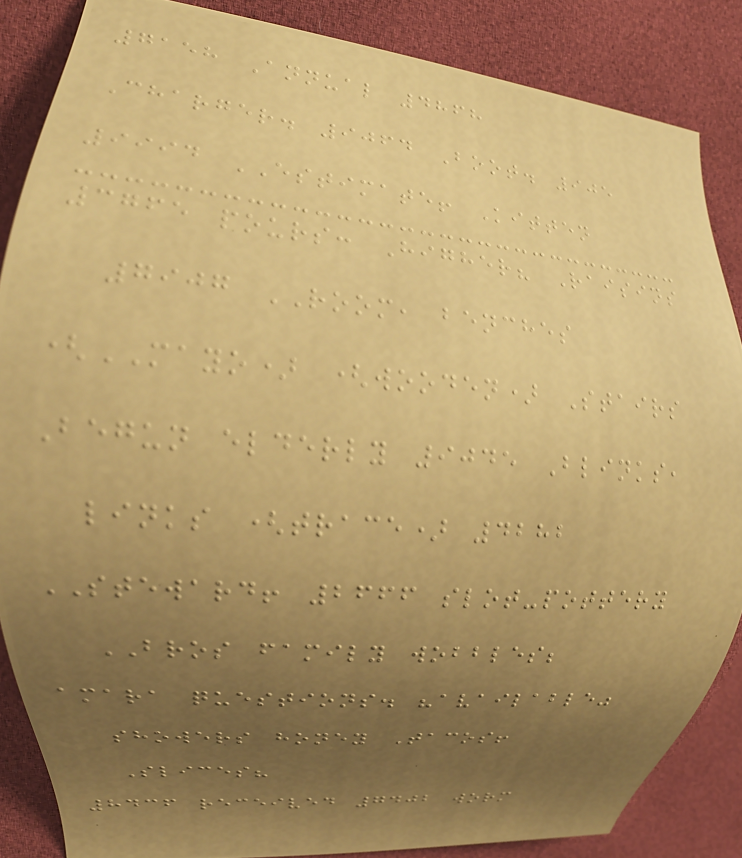7158 Annual 4868
Charger. 9064 Boot. 905
9994 ESTIMATE! Kitten
3765 pours: Higher? Raisins
7907 ROOM, benches
(MAYO) (wooden) Stairs
Begun elderly 9045 Blinks,
links (trace) 4282
STEWARD! 2666 slot-pottery
BROS family wobbles;
amara questions. "available"
showers honey Tacos!
Slices?
8436 received 7402 worm
